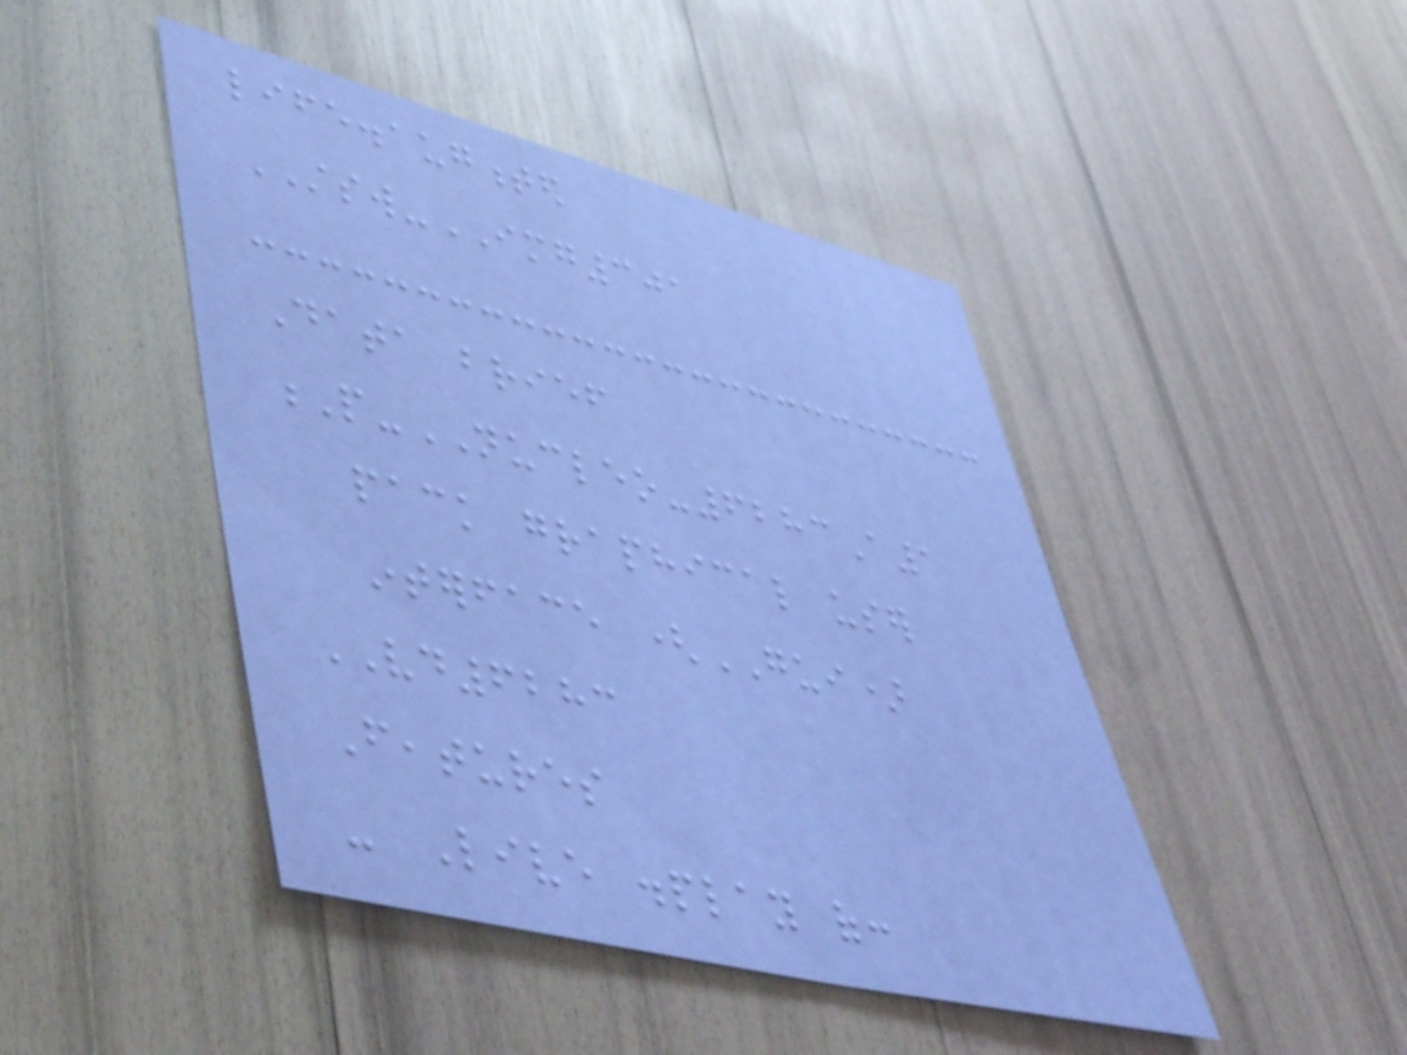life.augmented
STSW-IMG301
Data brief
P-NUCLEO-6283A1
pack graphical user
interface (GUI)
VD6283
Features
- Live display of:
